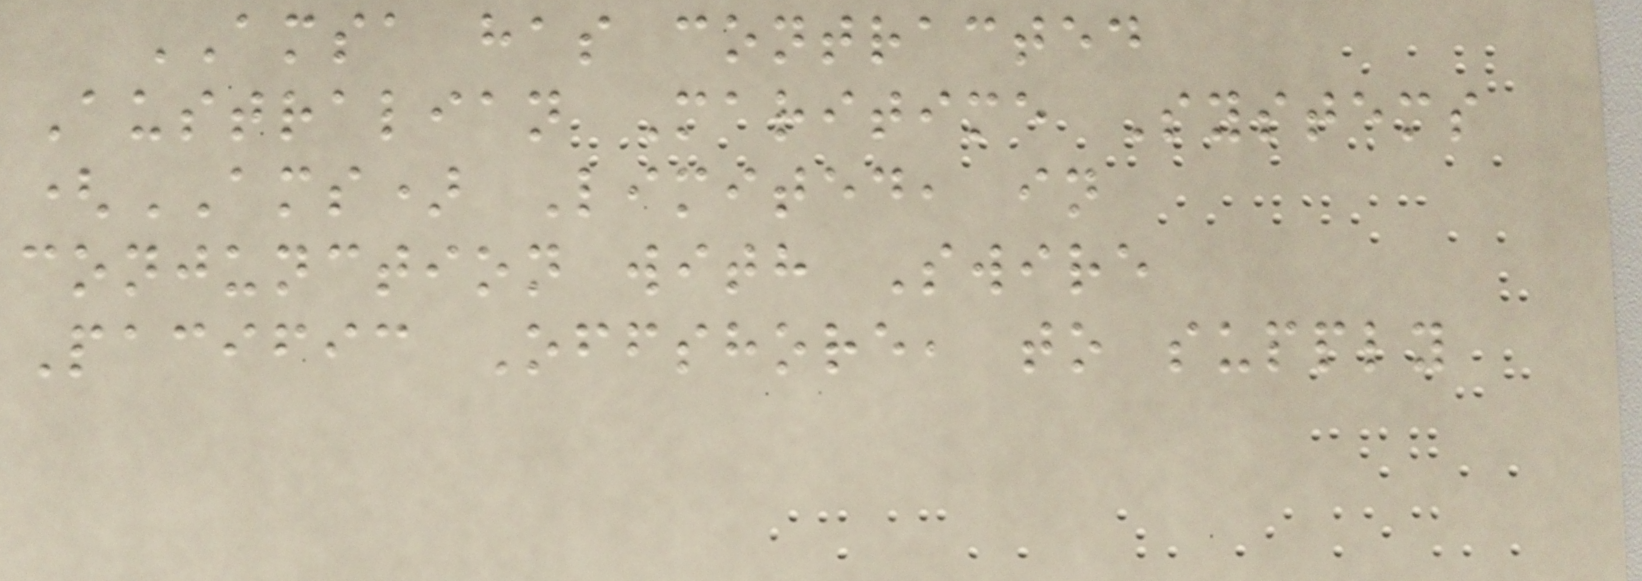AMSA has contracted
Australian Maritime Systems
(AMS) Limited, in
conjunction with Swire
Pacific Offshore, to supply
